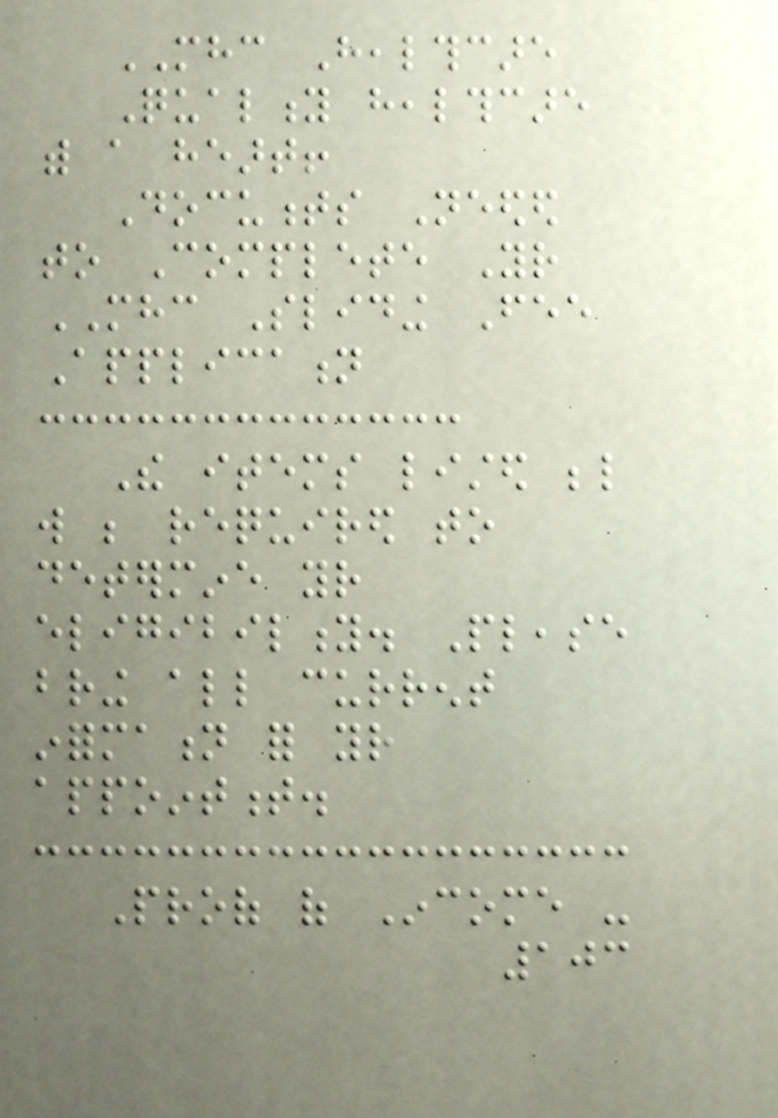MHC Healthcare
Quality healthcare
with a heart!
Documents Needed
to Complete Your
MHC Sliding Fee
Application
The items listed below
will be required to
determine your
eligibility. Please
bring all current
information for your
appointment.
Proof of Income -
103
